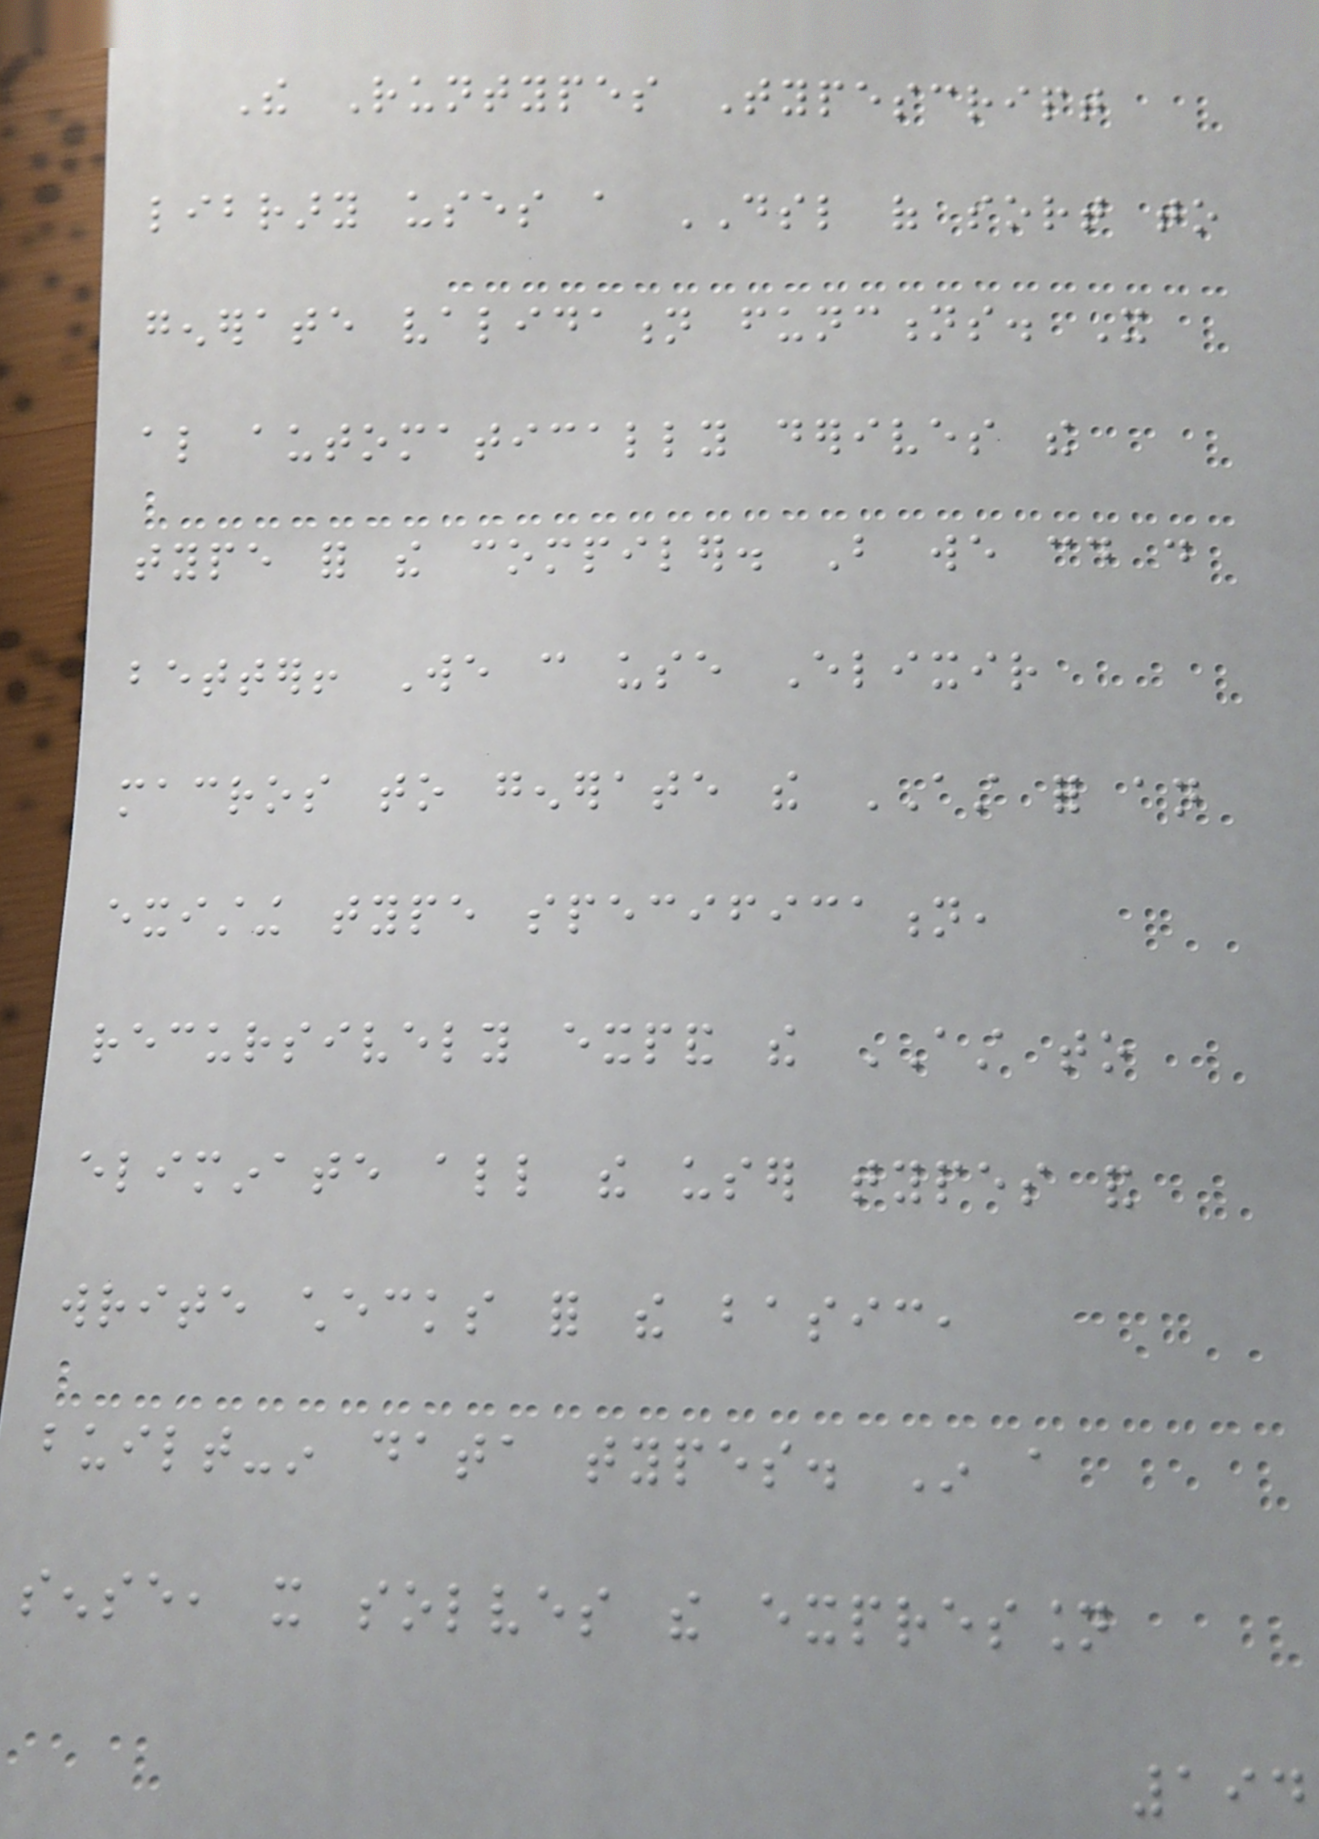The Runtypes Typescript
library uses a DSL of sort to
generate validation functions. It
also automatically derives the
type for the compiler. But we could do
better! We can use Elixir
macros to generate the AST for an
existing type specification,
recursively expand the AST to
eliminate all the user types and
write checks for the basic,
built-in data types. In a
sense, it solves the expression
194
